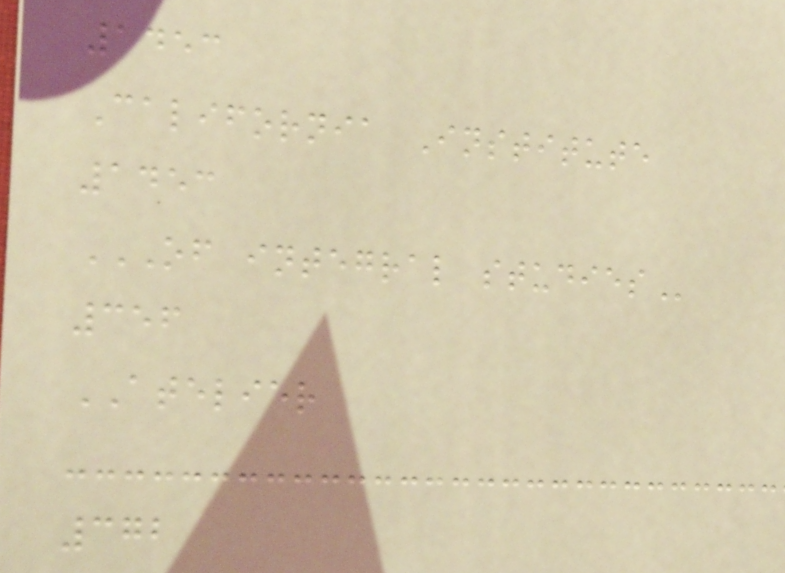1453
California Institute
1453
OF INTEGRAL STUDIES
356
ATELIER
372
